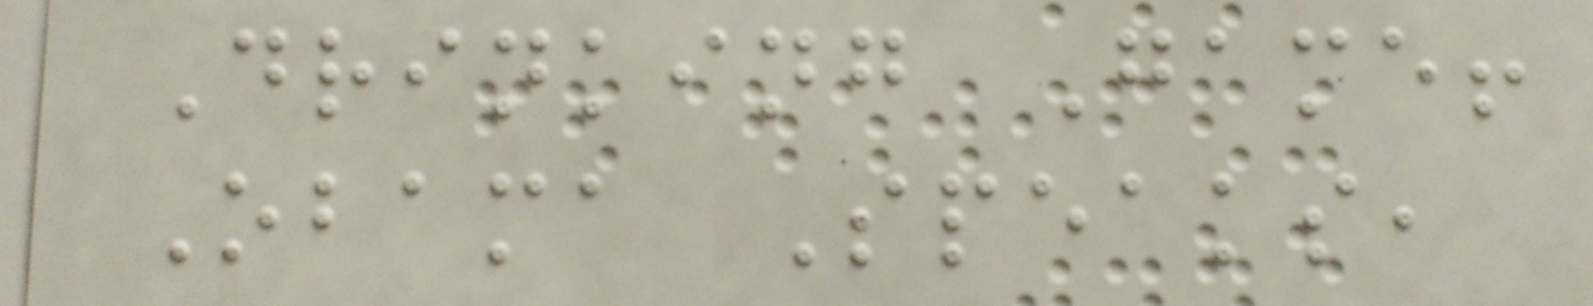Drinking Game!
Obama Speaks,
